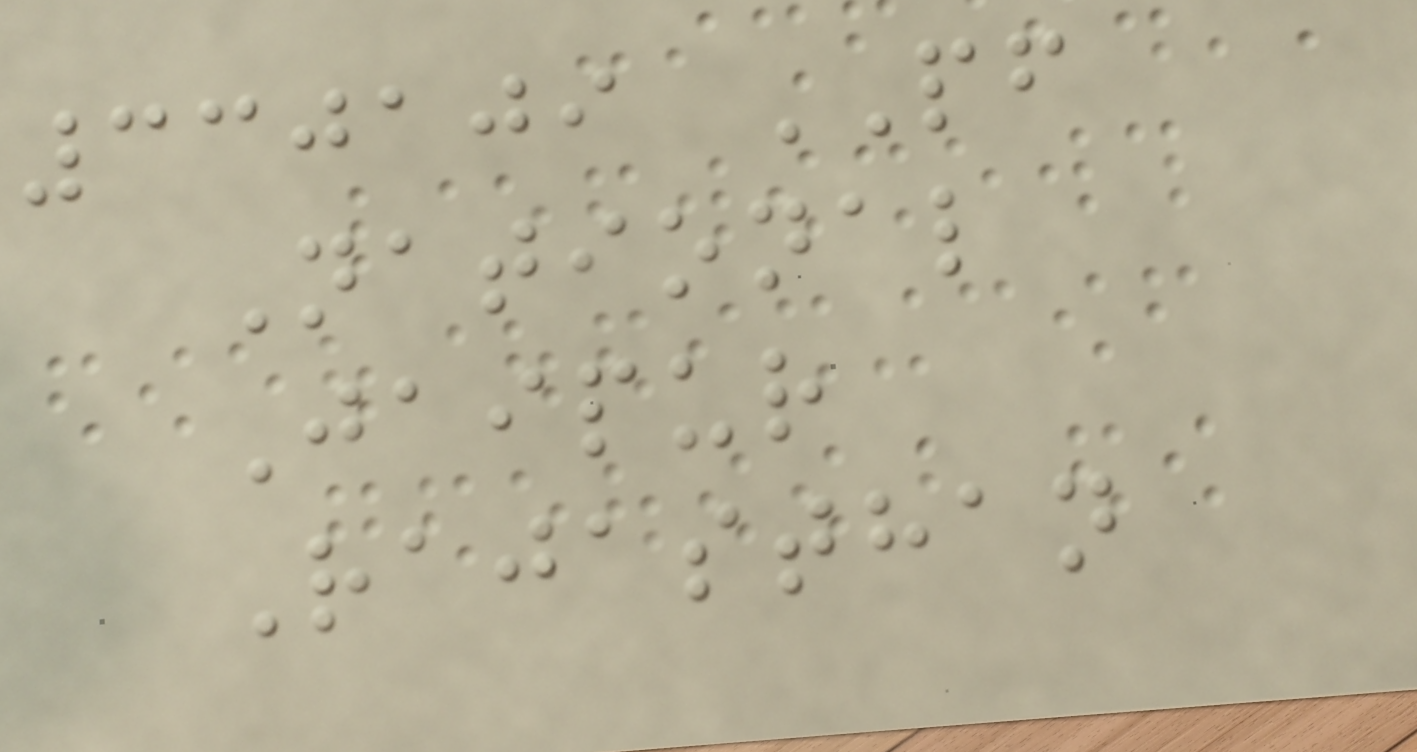330109 PF
National
Jaipur
Rajasthan
